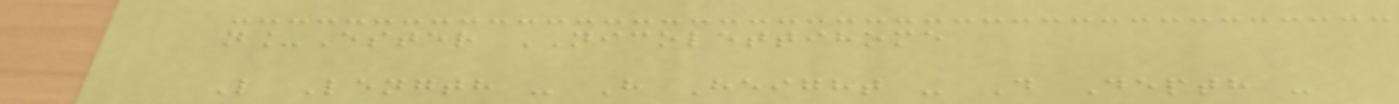n_Ester NICOLETTIHOME
L Length - H Height - D Depth -
